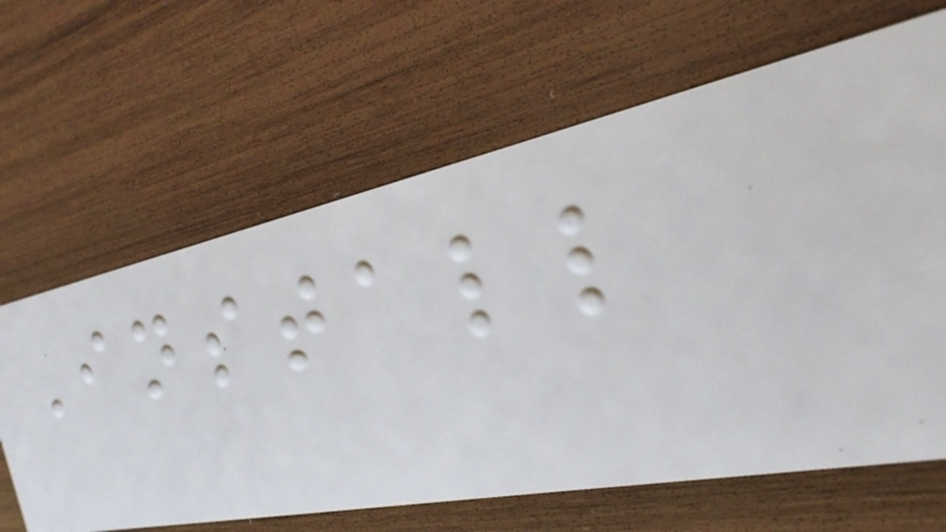Install
